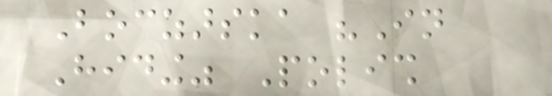Boczarska "In
Hiding" Polish
